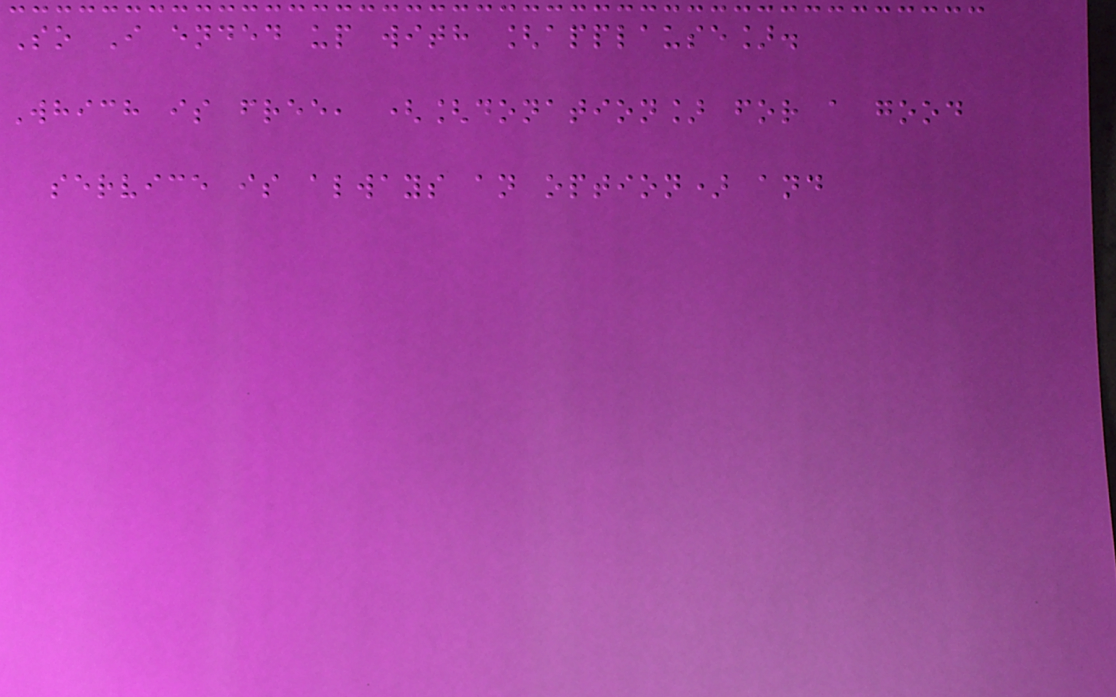So I ended up with [applause].
Which is free, ([donation] for a good
service is always an option) and
